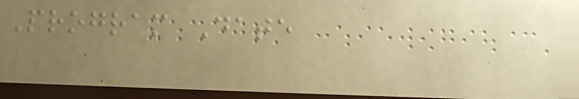Program Date
